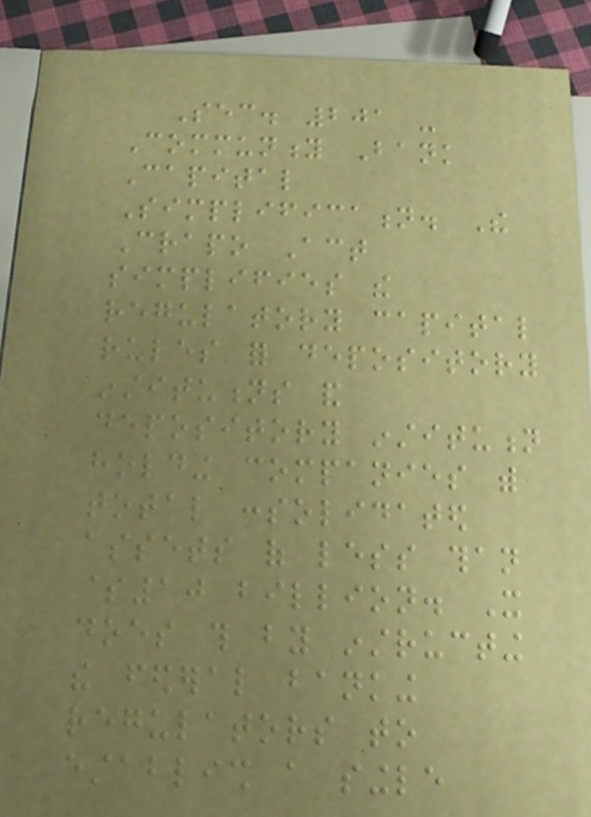Sec. 201 -
Community Bank
Capital
Simplification. The
Crapo Act
simplifies the
regulatory capital
rules for depository
institutions and
depository institution
holding companies with
total consolidated
assets of less than
$10 billion. It
does this by instructing
the federal banking
regulators to
establish a single
